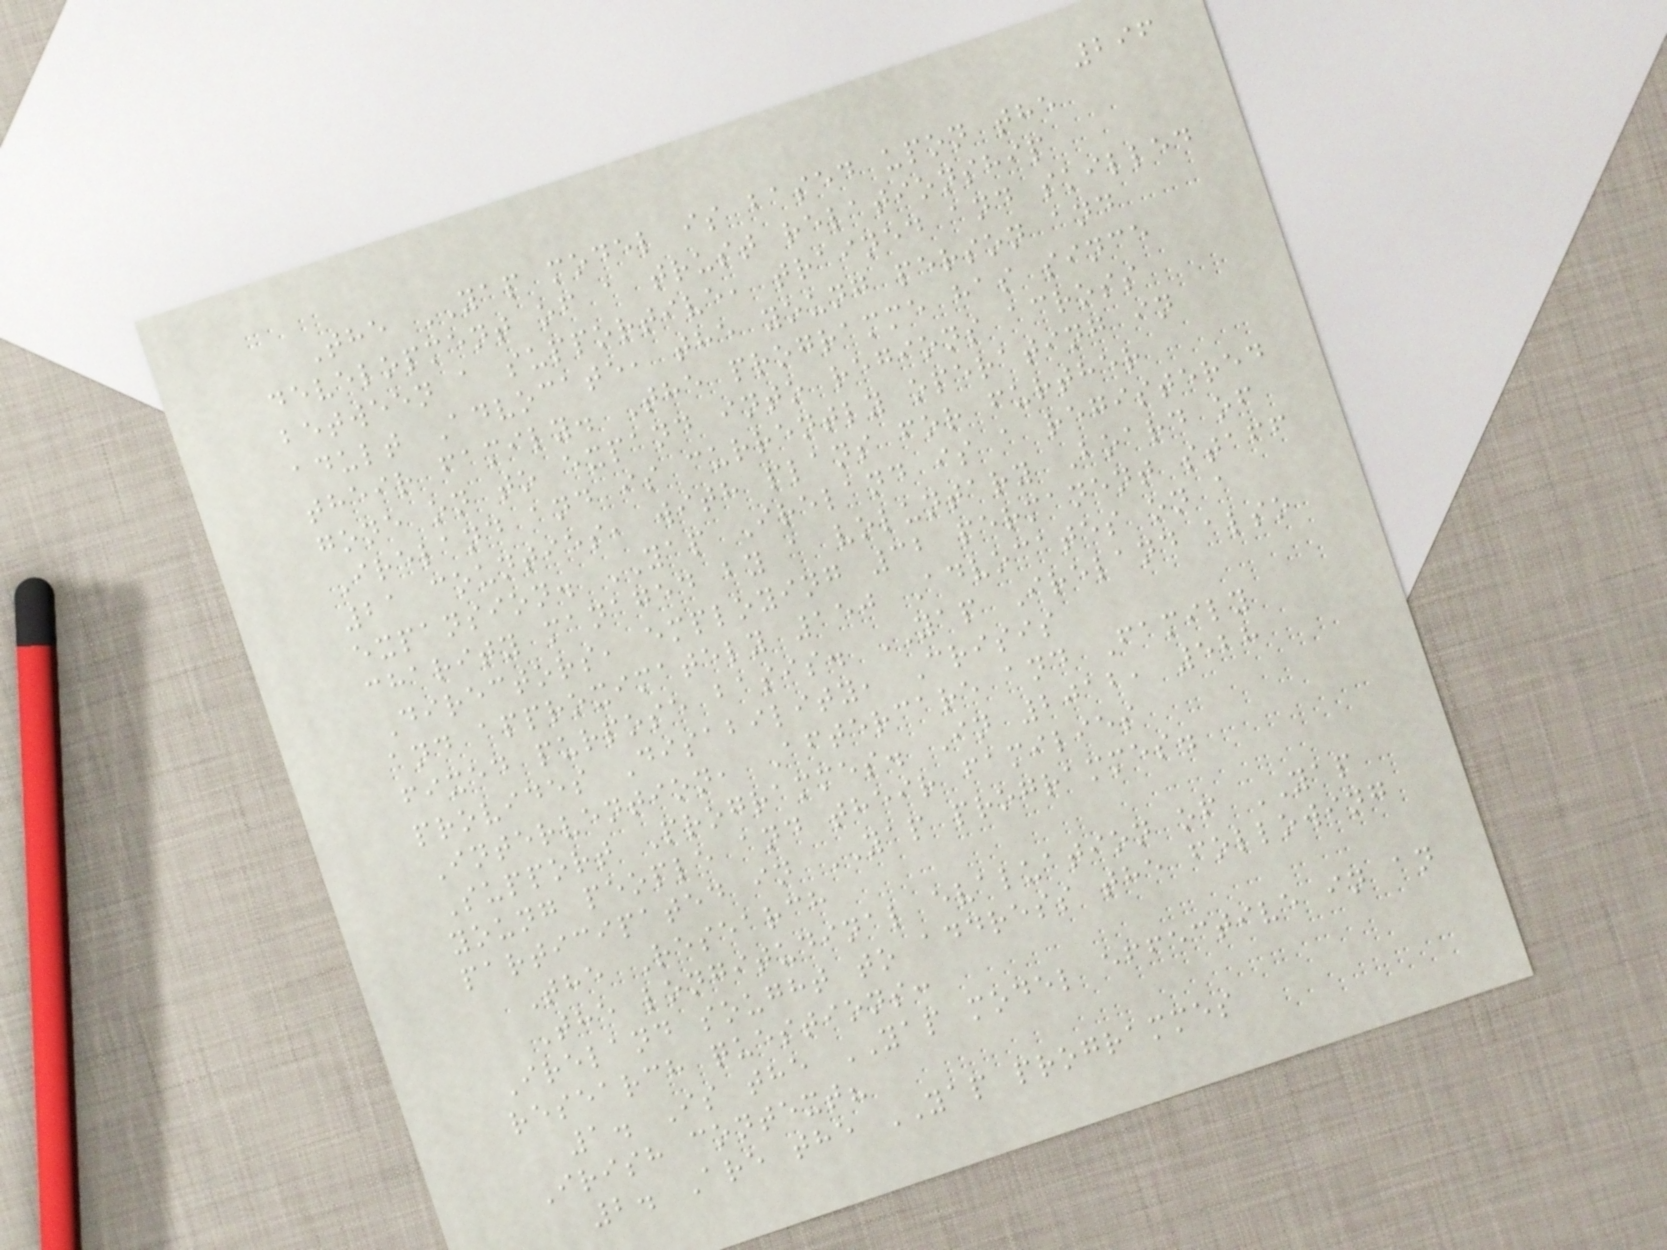296
The YAP model is based upon the
development of a trust relationship
between a supportive, trained and skilled
adult Advocate, the young person and
their family. The programme has since
gone on to expand into regions across
Ireland and is currently operating in
21 counties, with plans for further
expansion. YAP Ireland is a registered
charity managed by a voluntary Board of
Directors, employing 32 permanent staff
and approximately 150 Advocates on a
fixed purpose basis. YAP Ireland also
provides Disability, Crisis
Intervention, Aftercare and Family
Support Programmes. In 2012, 528
young people and their families
participated in YAP programmes.
The Research
The longitudinal evaluation of YAP
Ireland sought to address the following
research questions:
1. Is the YAP model effective in an
Irish context?
2. Are the YAP programmes
